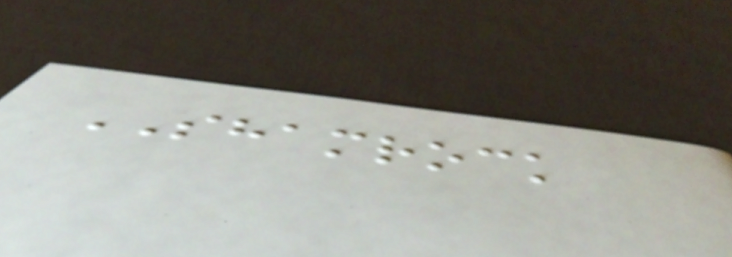SHAMROCK
